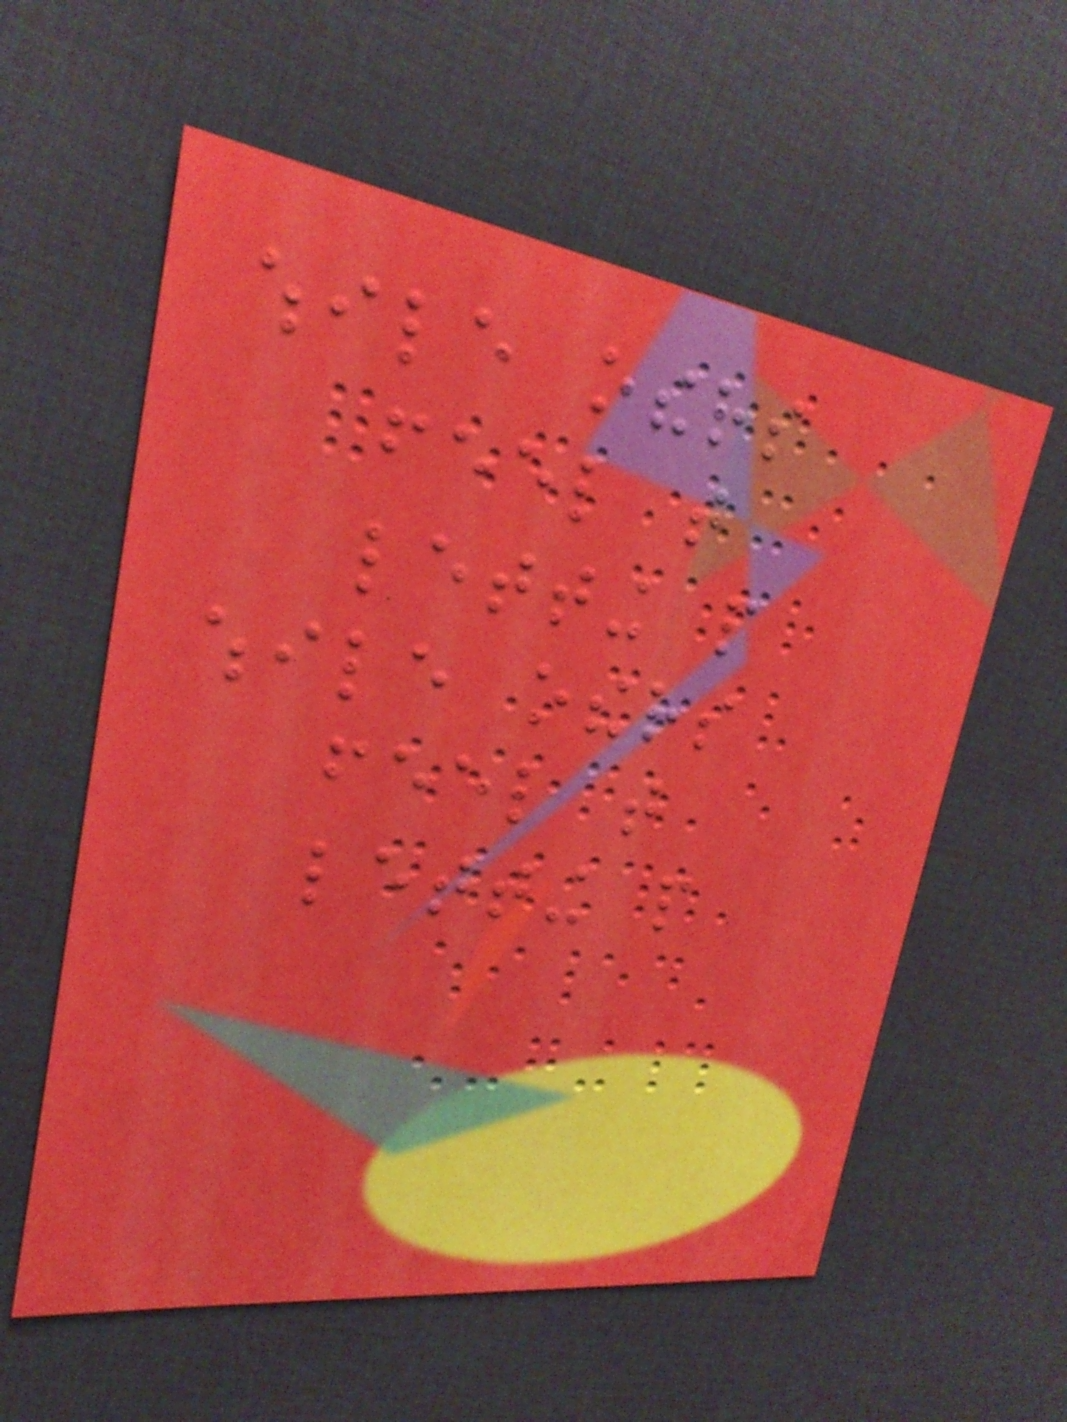while others
feel that
letting people
while others
feel that
letting people
